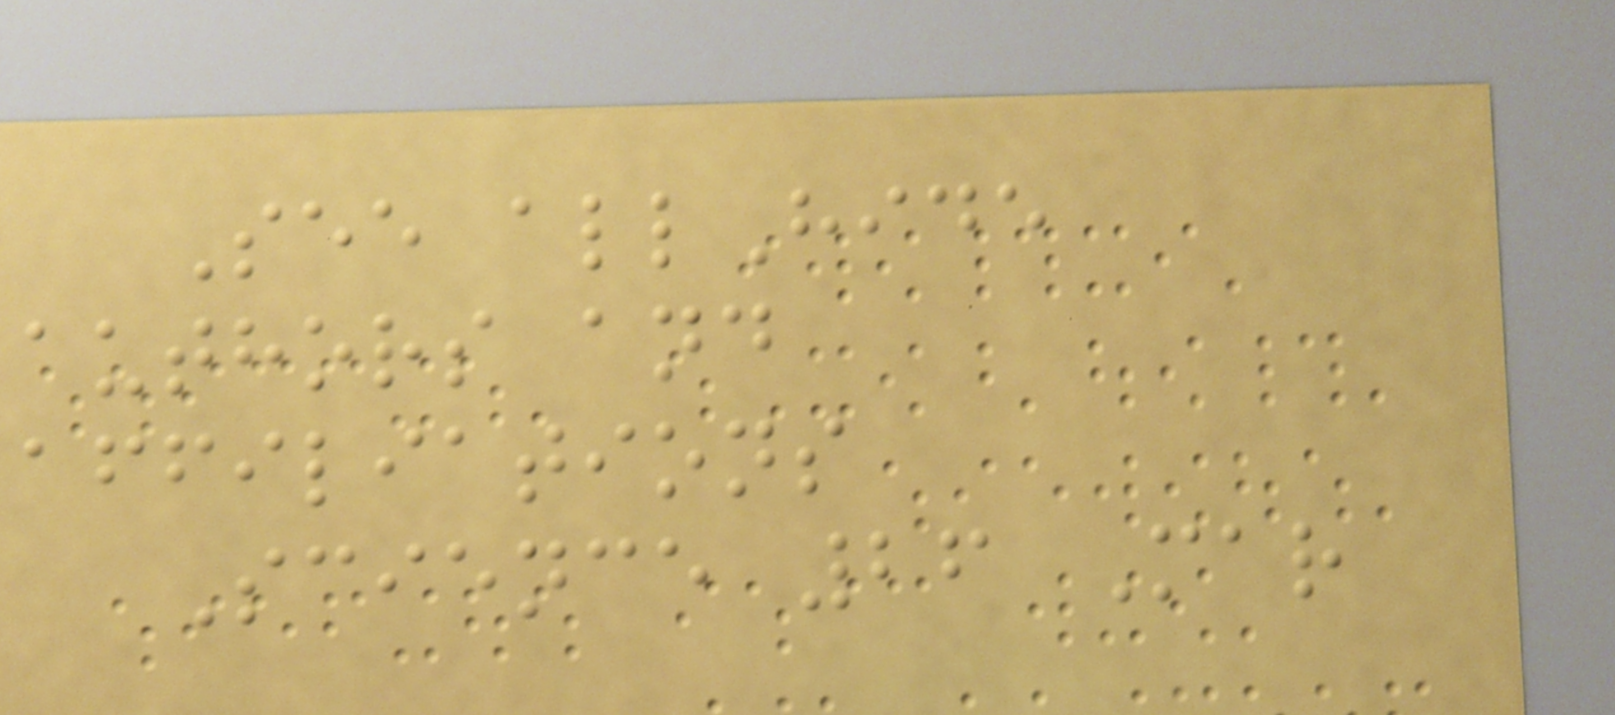See allHide
authors and
affiliations
Science 26 Mar
